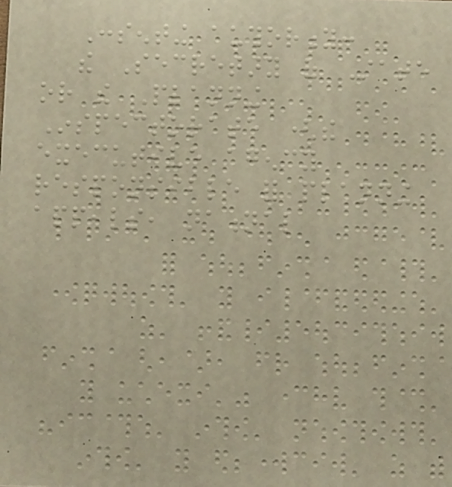Consenting authority:
the Secretary of State
or the Planning
Inspectorate (the
executive agency
responsible for planning
appeals, national
